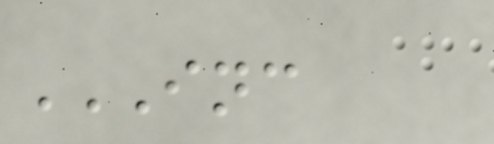INC
